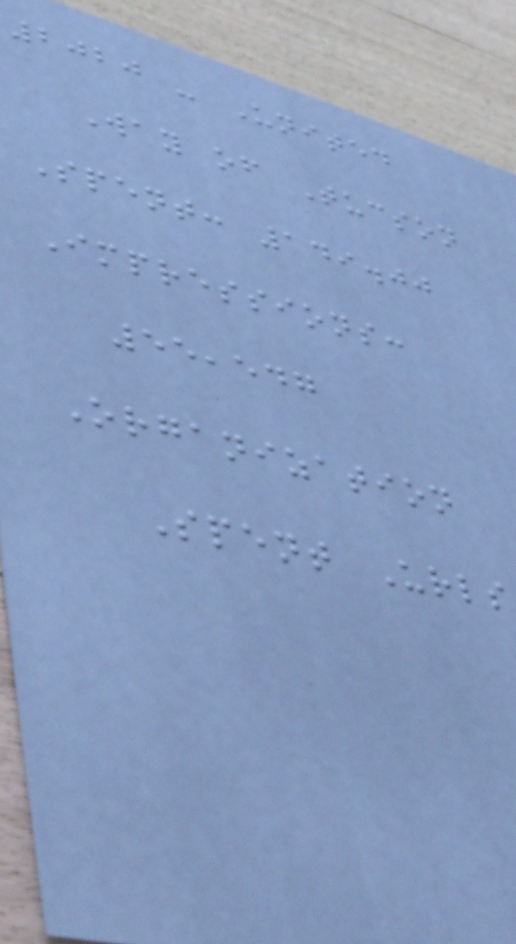2020 - United
Way of Tucson
Spent: 149.00
Impressions:
55,547
Organization
Spent Urls
